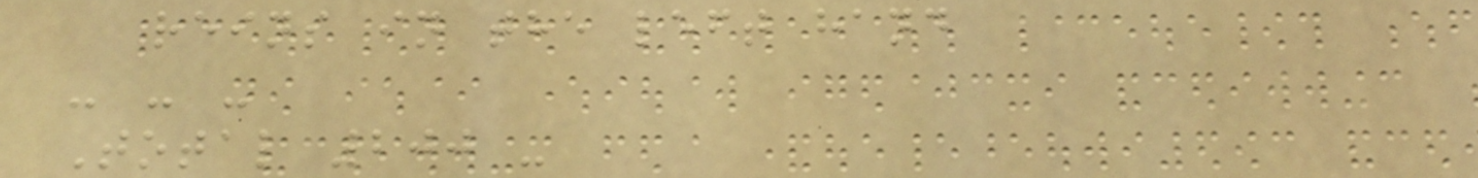reins in the left hand
- - -
Total 200 -
